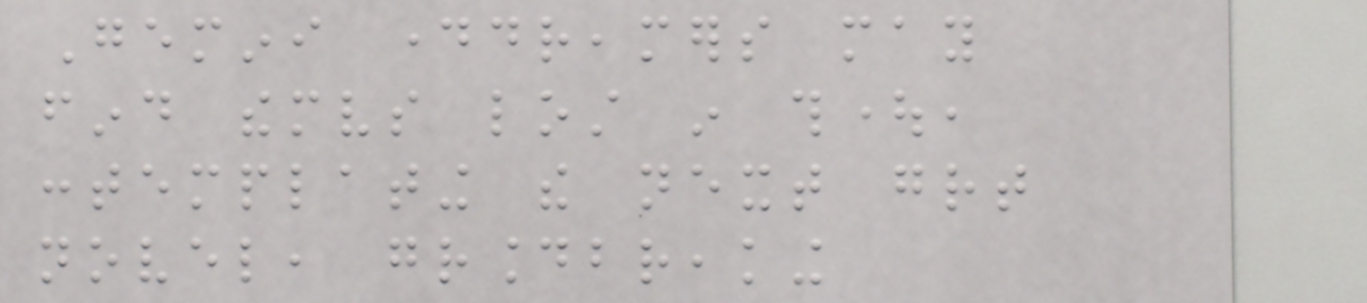Gemini daydreamers may
find themselves lost in thought,
contemplating the next great
novel, groundbreaking
